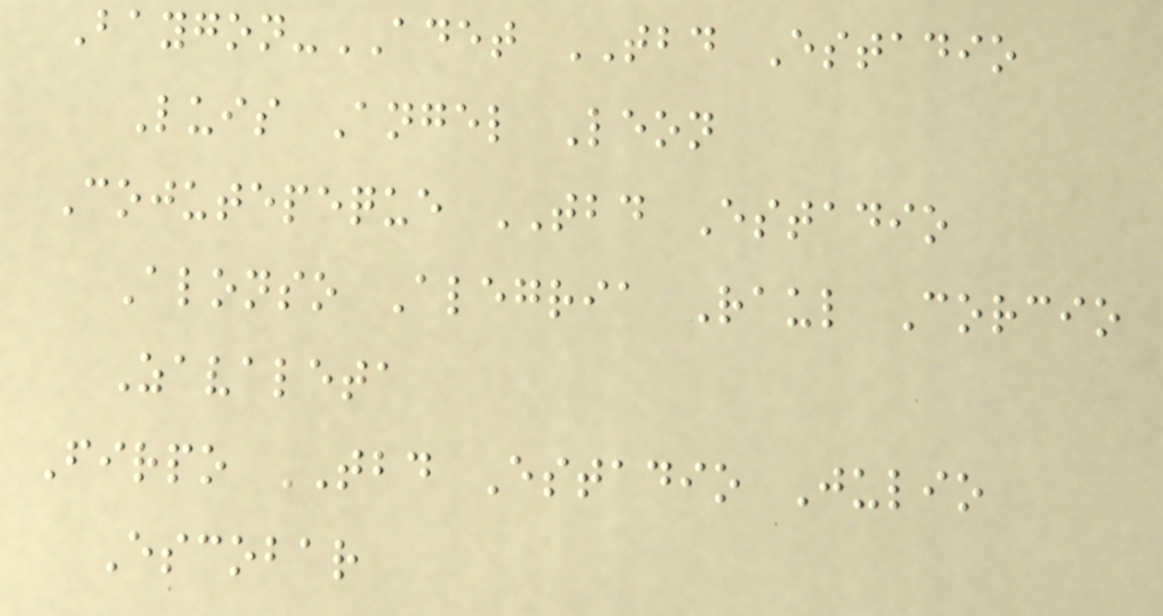Baygon-ADET TBD Estadio
Luis Angel Leon
Cojutepeque TBD Estadio
Alonso Alegria Raul Corcio
Zavaleta
Firpo TBD Estadio Julio
Escobar
